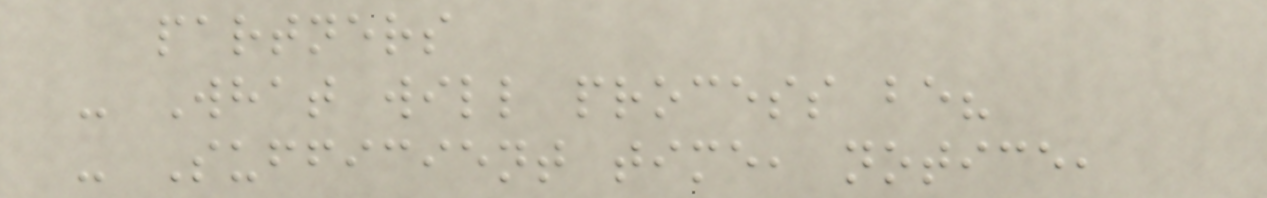partners
- What will process be?
- Sufficient time, notice,
